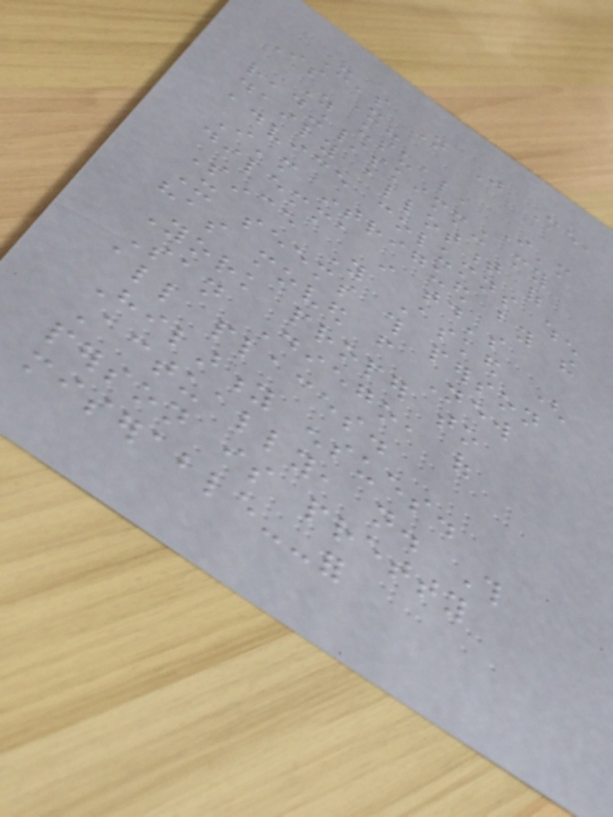It's Not Just Me,
Is It?
As usual, I'm
reading/skimming my
daily allotment of
advice columns when
I'm intrigued by the
dilemma in today's
Since You Asked (
It seems this person
has moved from New
York proper to
San Diego, of
all places.
Hilarity ensues.
Actually, not. This
person is pretty
miserable--for
